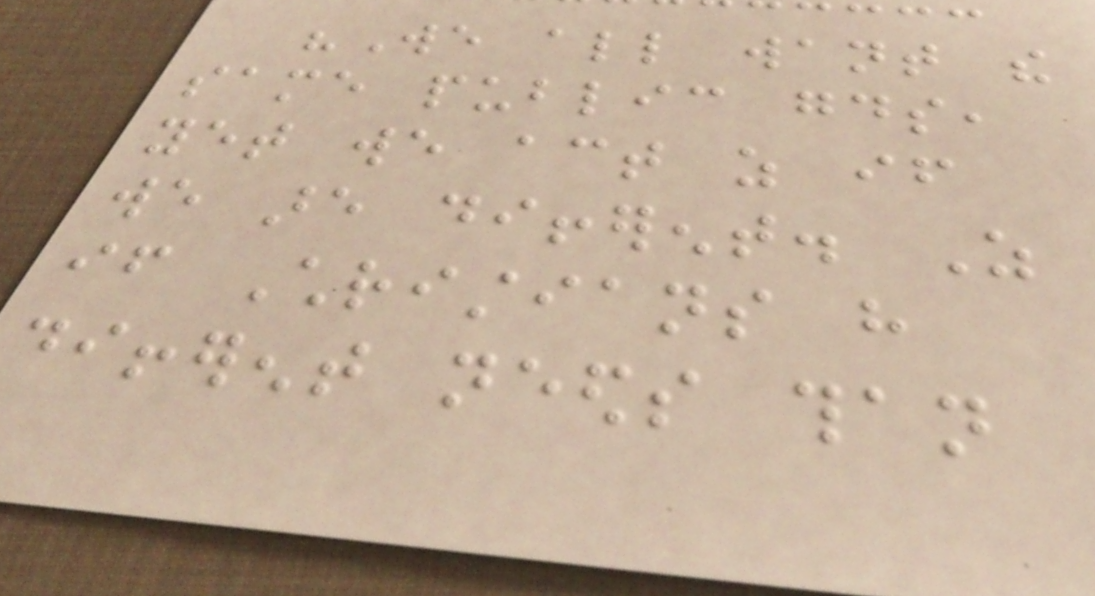"We all want the
same public goods,
yet we act as if
we are different. As
if Christians have
different needs than
